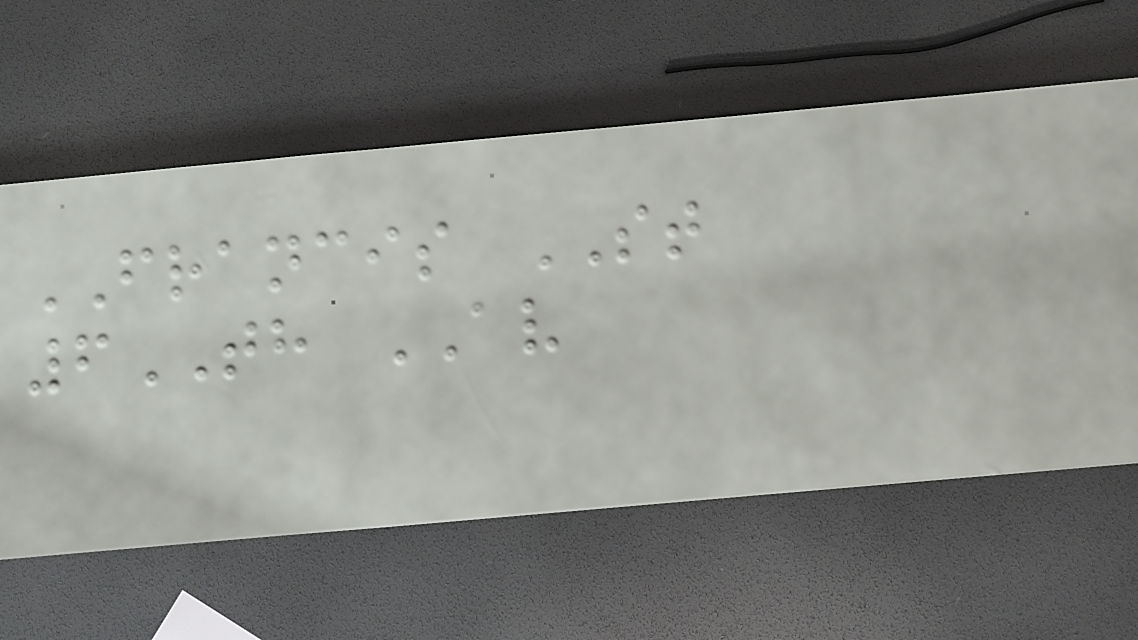FRANCIS ST
6TH AV
